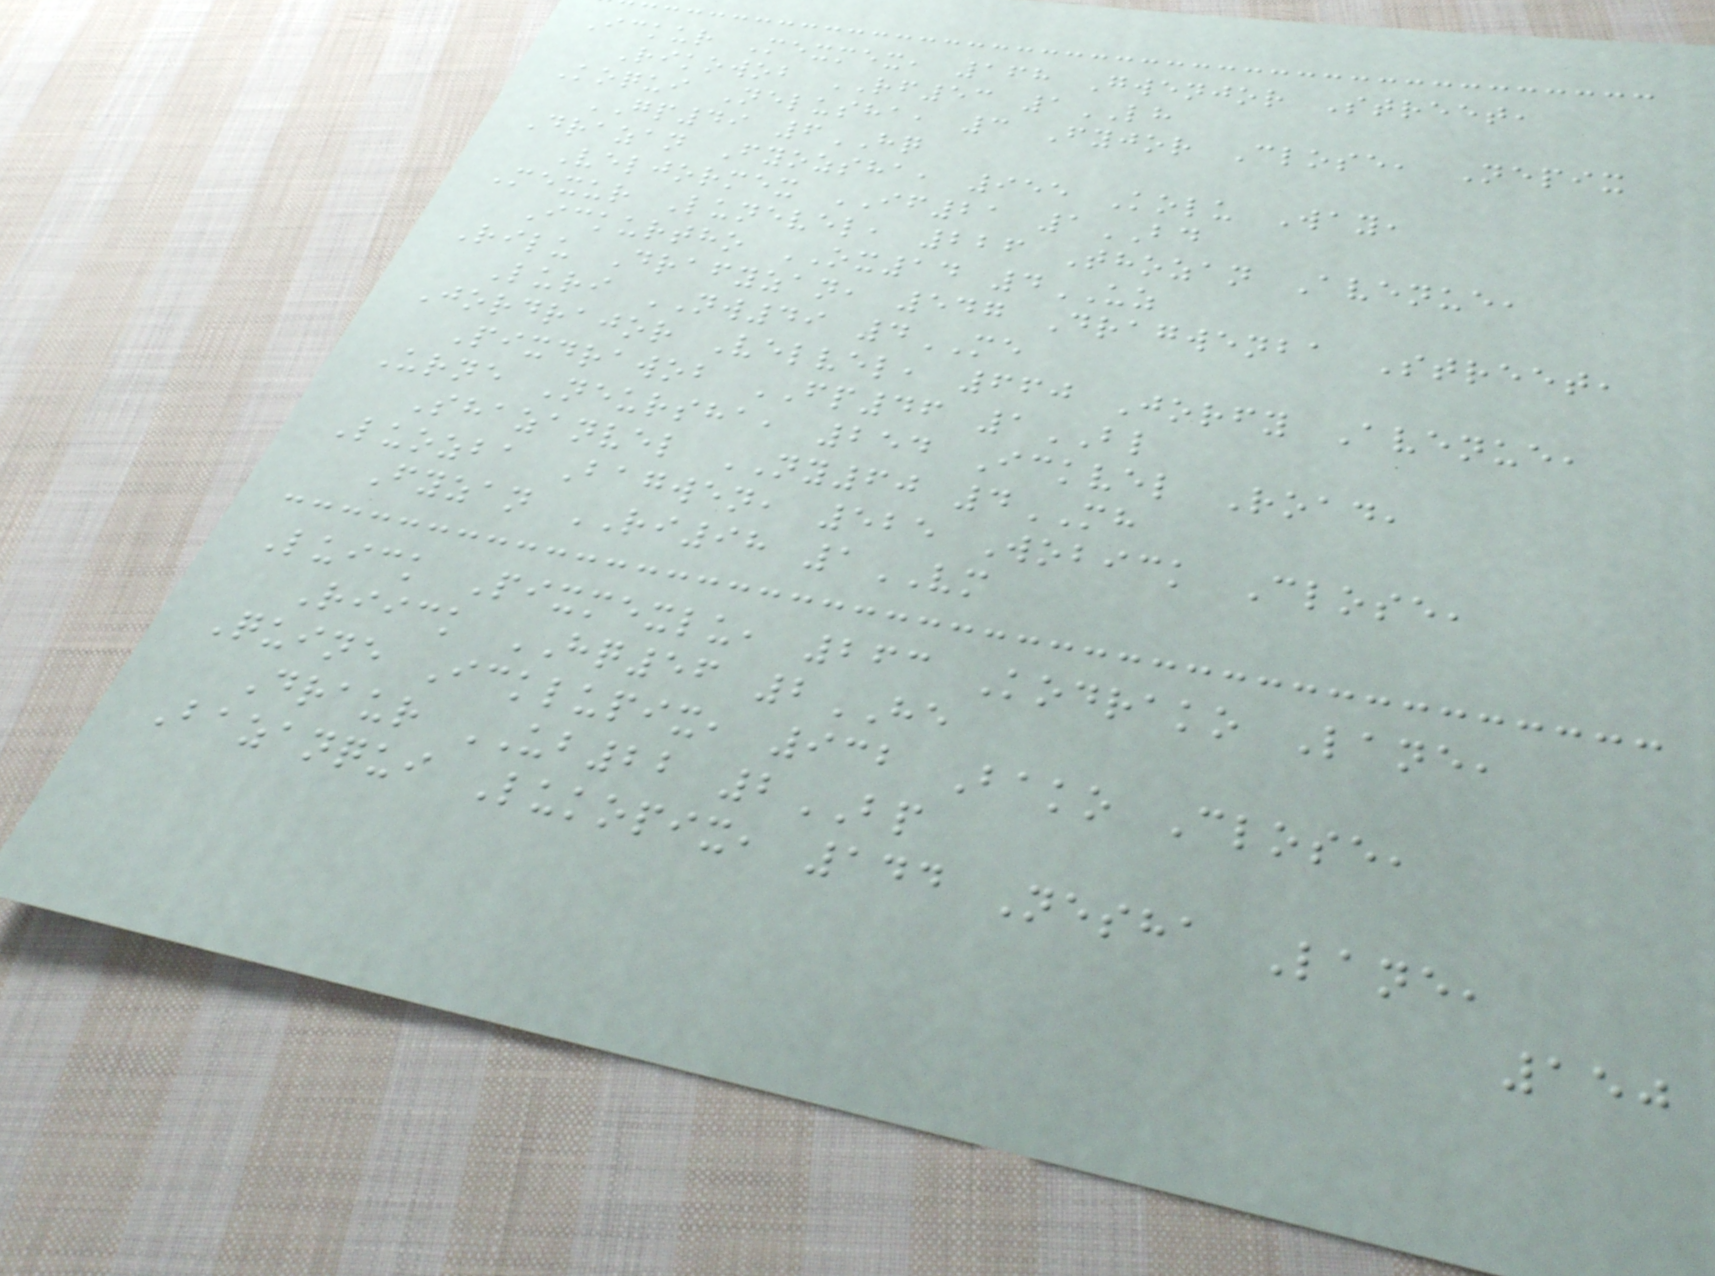Ickur Mexmex, 168 Gwenjor Street,
Rikowob RF53 1LH
Koqui Nelusha, 3 Fyjor Close, Nepix
GP49 6HQ
Drazan Fyozsha, 955 Kolu Way,
Veljormex IF21 1BD
Mexur Lunevel, 226 Thozan Avenue,
Ickurtho OX14 4UZ
Rilu Drafyzan, 547 Dragwenba Street,
Luri NW49 4ME
Jordrajor Velvel, 660 Jorfy Avenue,
Pixdrawob FP46 1BL
Urne Neursha, 254 Ickvel Road,
Shazanvel NY60 4MH
Luozba Bagwen, 525 Wobick Close,
Fyzan RI98 1VM
Luick Pixmexlu, 263 Kodrako Lane,
Riick HQ56 2HE
Quine Icklupix, 932 Bako Close,
Draur UB22 2BP
Bazanqui Lukopix, 144 Nesha Lane,
150
